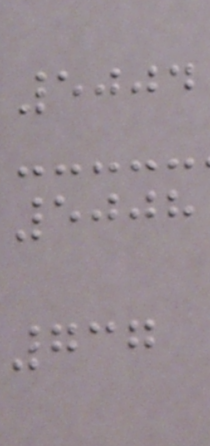5004
5008
737
